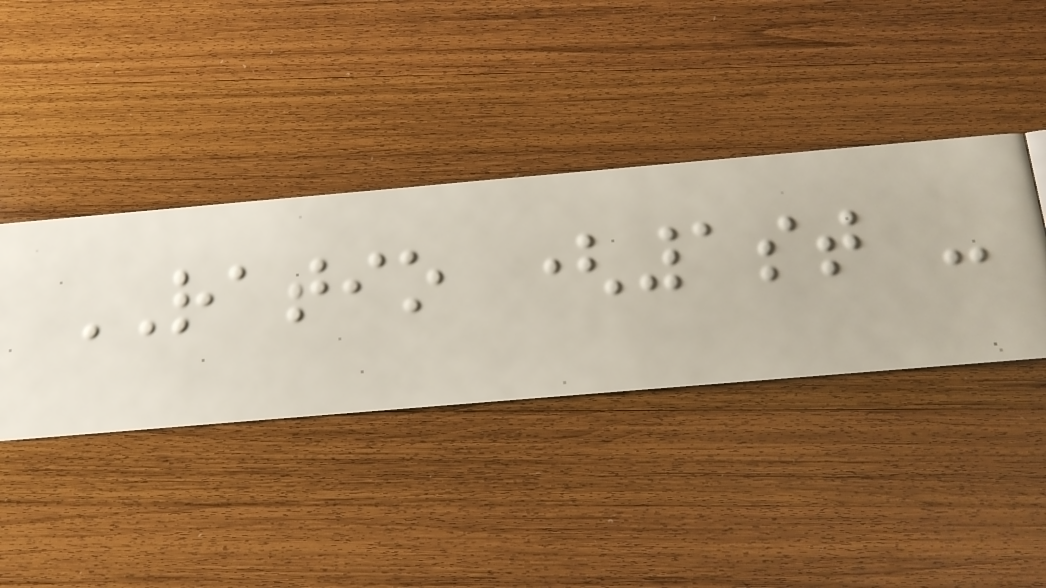RATIO (1st -
